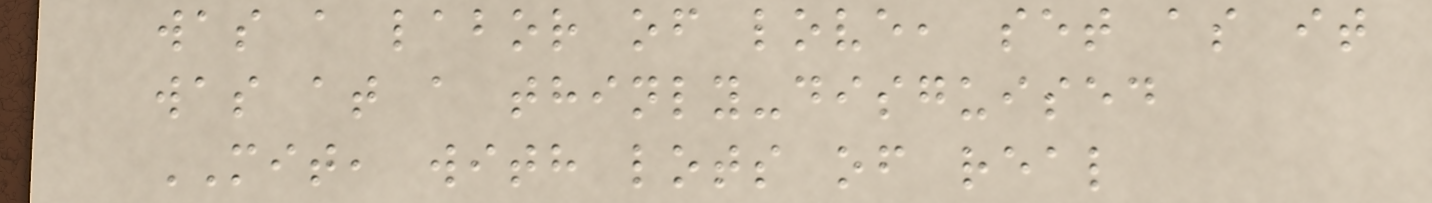was a labor of love, set as it
was at a thinly-disguised
MIT, with lots of real
